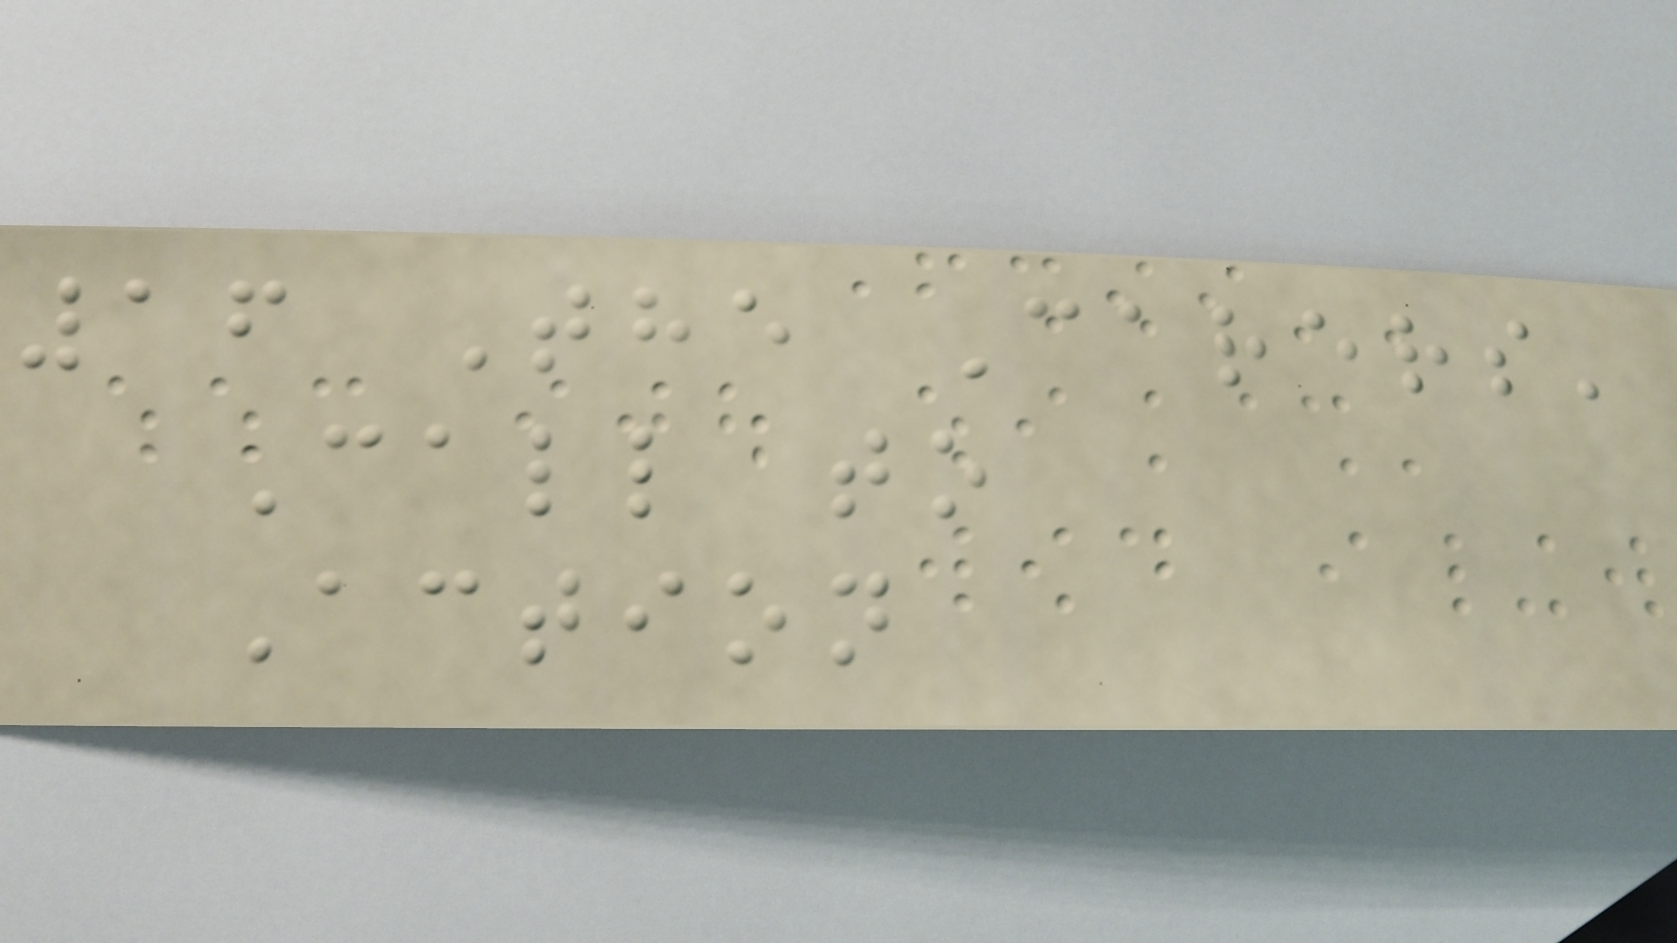16 The Carers'
Call to
Action
